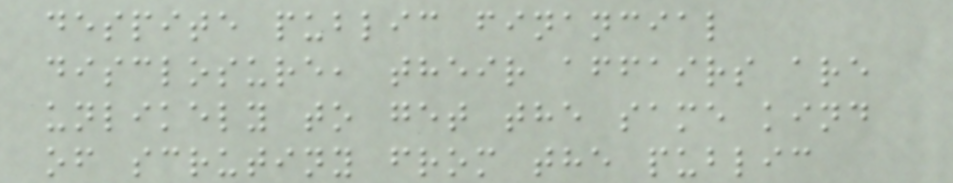despite public financial
disclosure, their affairs are
unlikely to get the same kind
of scrutiny from the public
